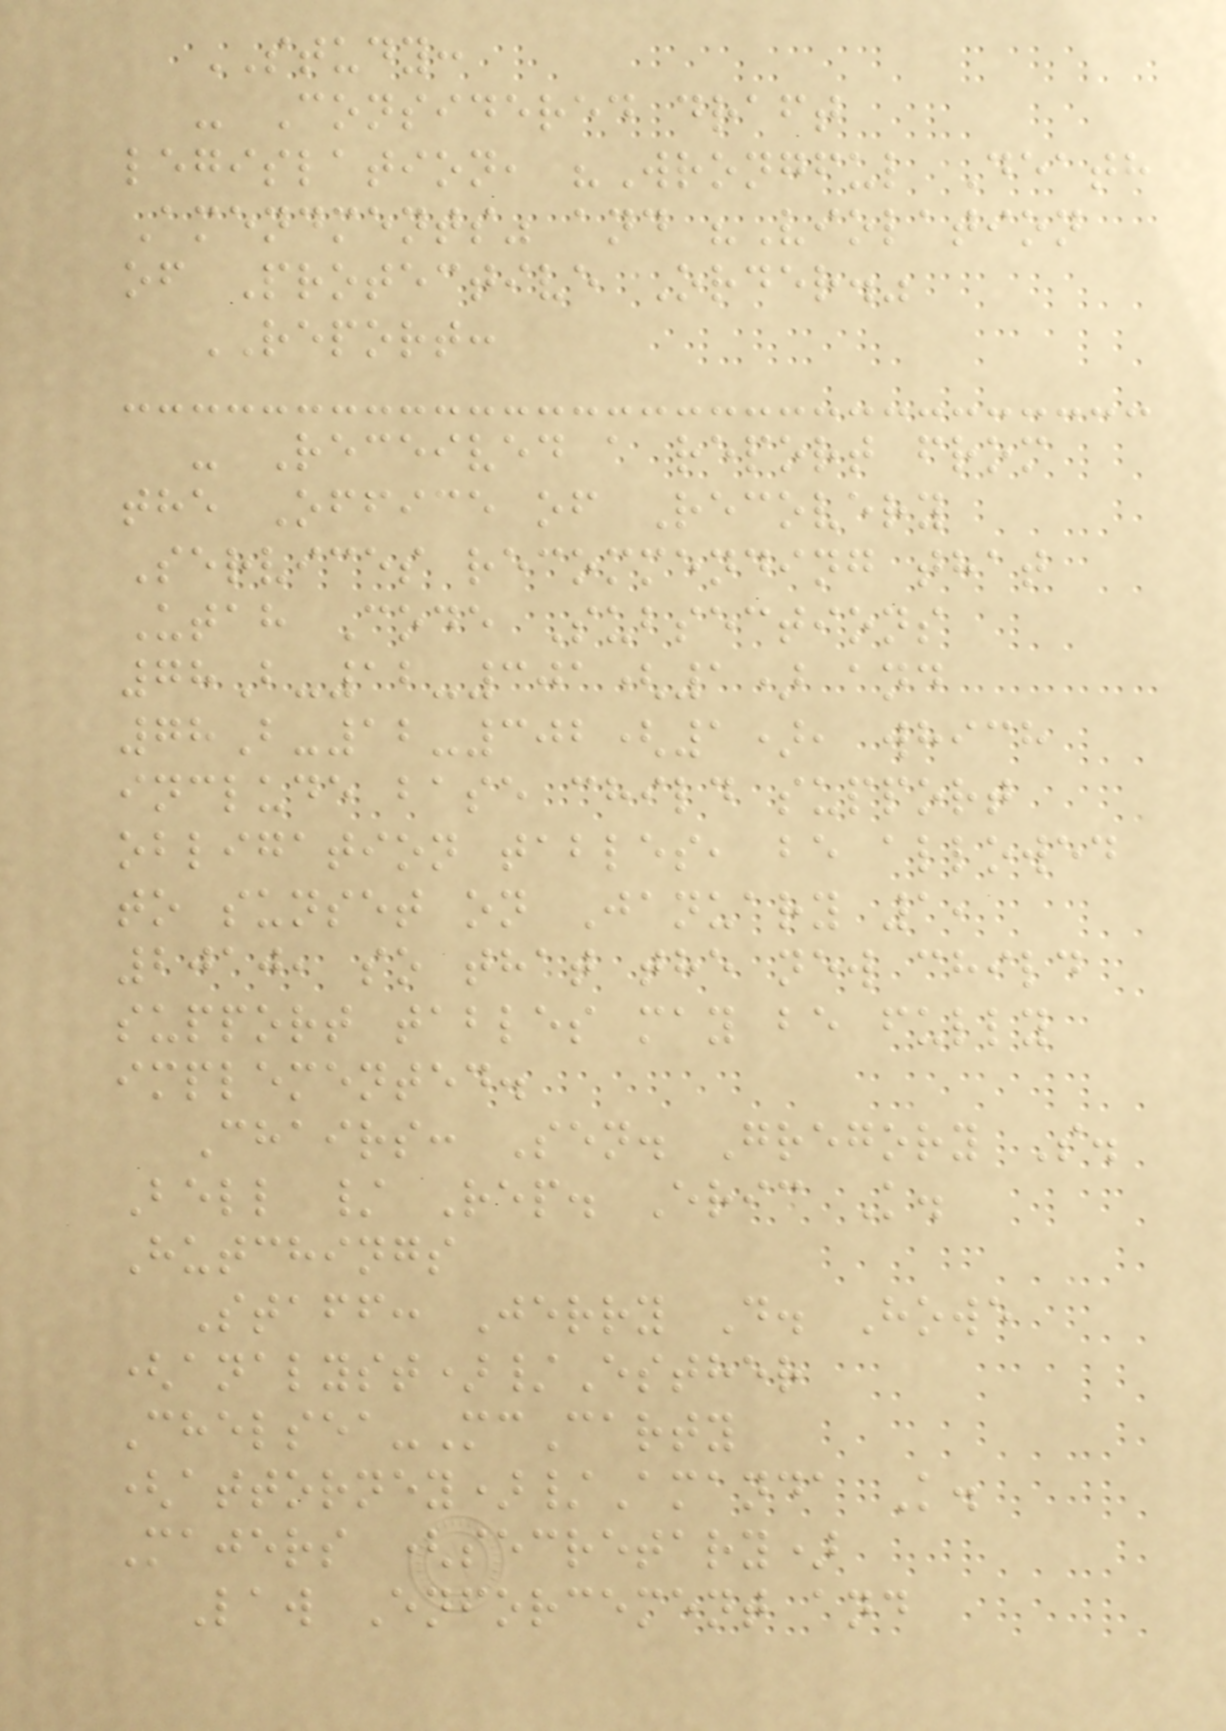STUDY:
- Considered draft
legislation, "Wrongful Death
Amendments" and "Violation
of Protective Order."
REPORT:
- Received a report from
the Office of Recovery
Services recommending that
Utah Code Subsections
78B-12-301(1) and
78B-12-302(1), which
include base child support
obligation tables, be allowed
to sunset on January 1,
2010, so that the new child
support tables may be fully
implemented.
Chairs: Sen. Gregory S.
Bell / Rep. Eric K.
Hutchings
Staff: Jerry D. Howe
(analyst)/Esther
Chelsea-McCarty
(attorney)/Amanda K.
Majers (secretary)
Law Enforcement and
